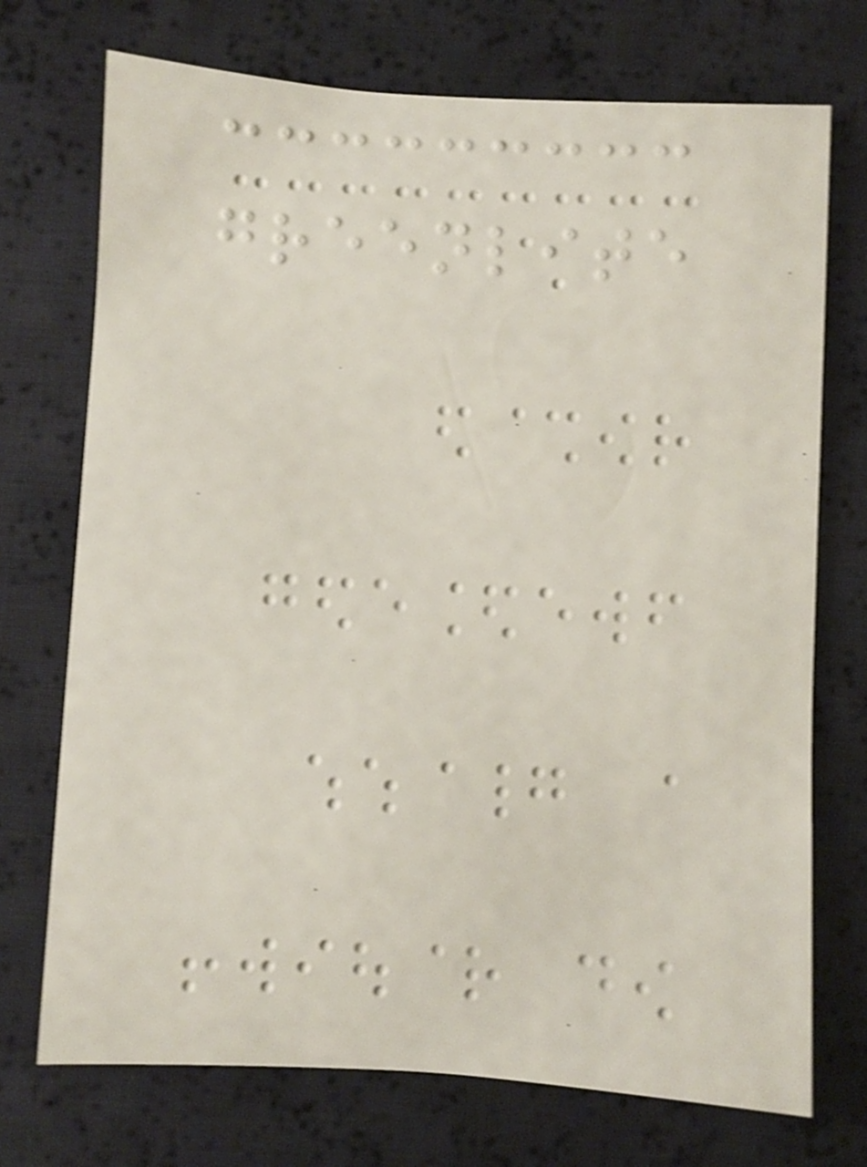greenlite
